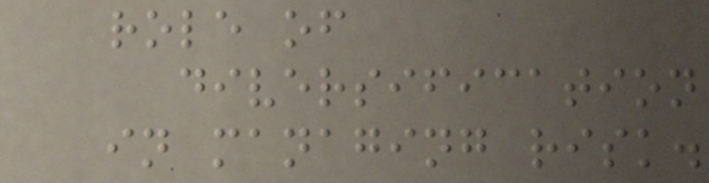role of
diversification
in managing risk.
